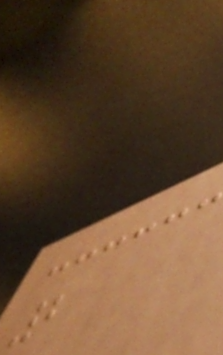2
